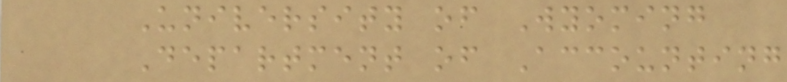University of Wyoming
Department of Accounting
